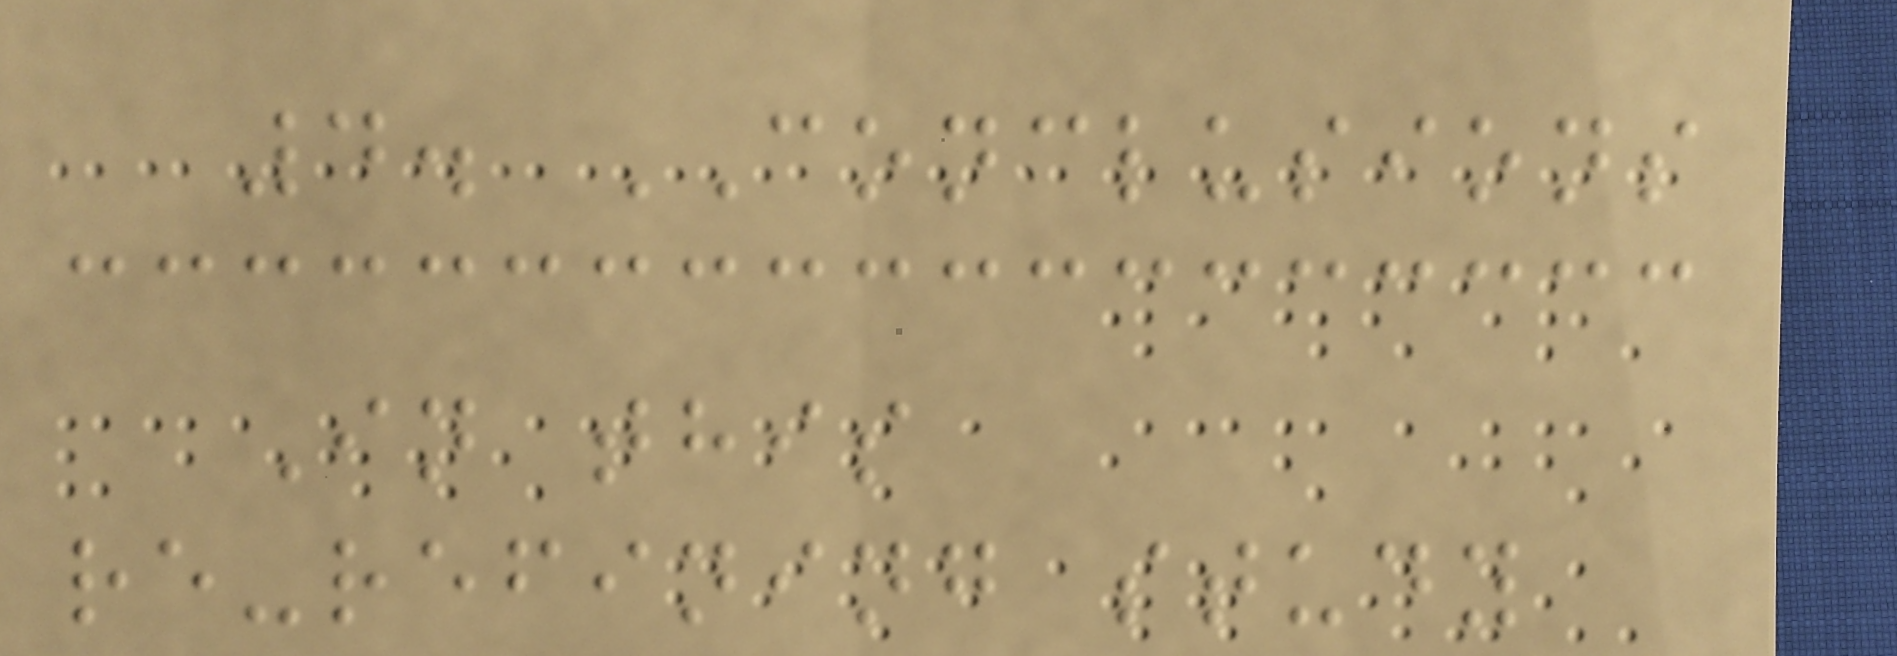4. CONCLUSIONS
In this
re-refining study
